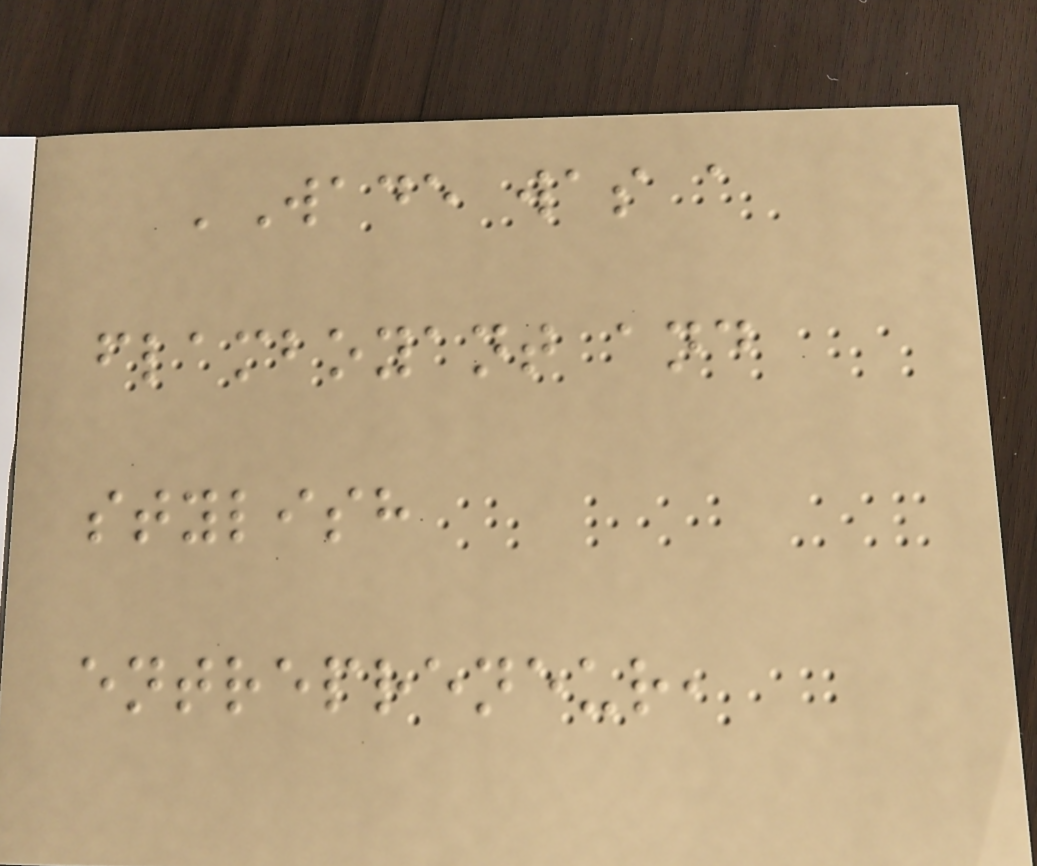'Wade was a
flamboyant and
stylish
entrepreneur,
